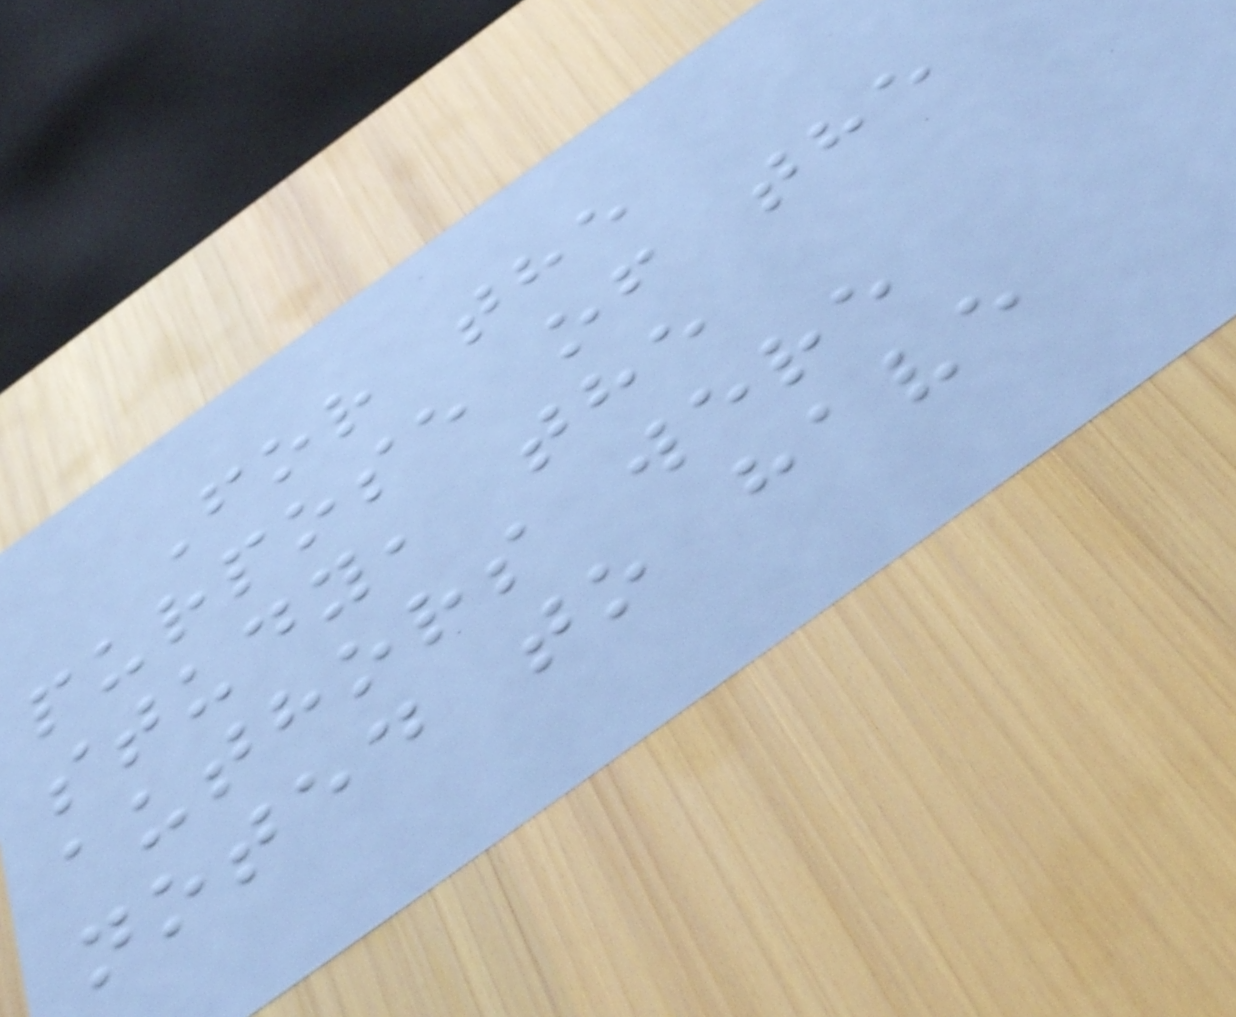For the
purpose of the
study, the
authors were
noted to have
